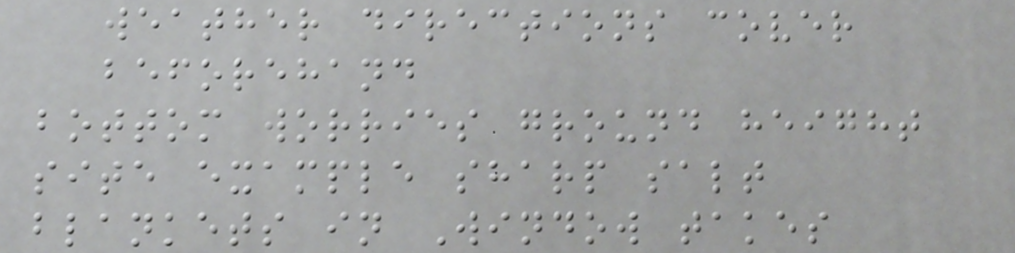weather directions cover
beforehand
bottom worries ground height
site example sharp salt
blankets in Window takes
